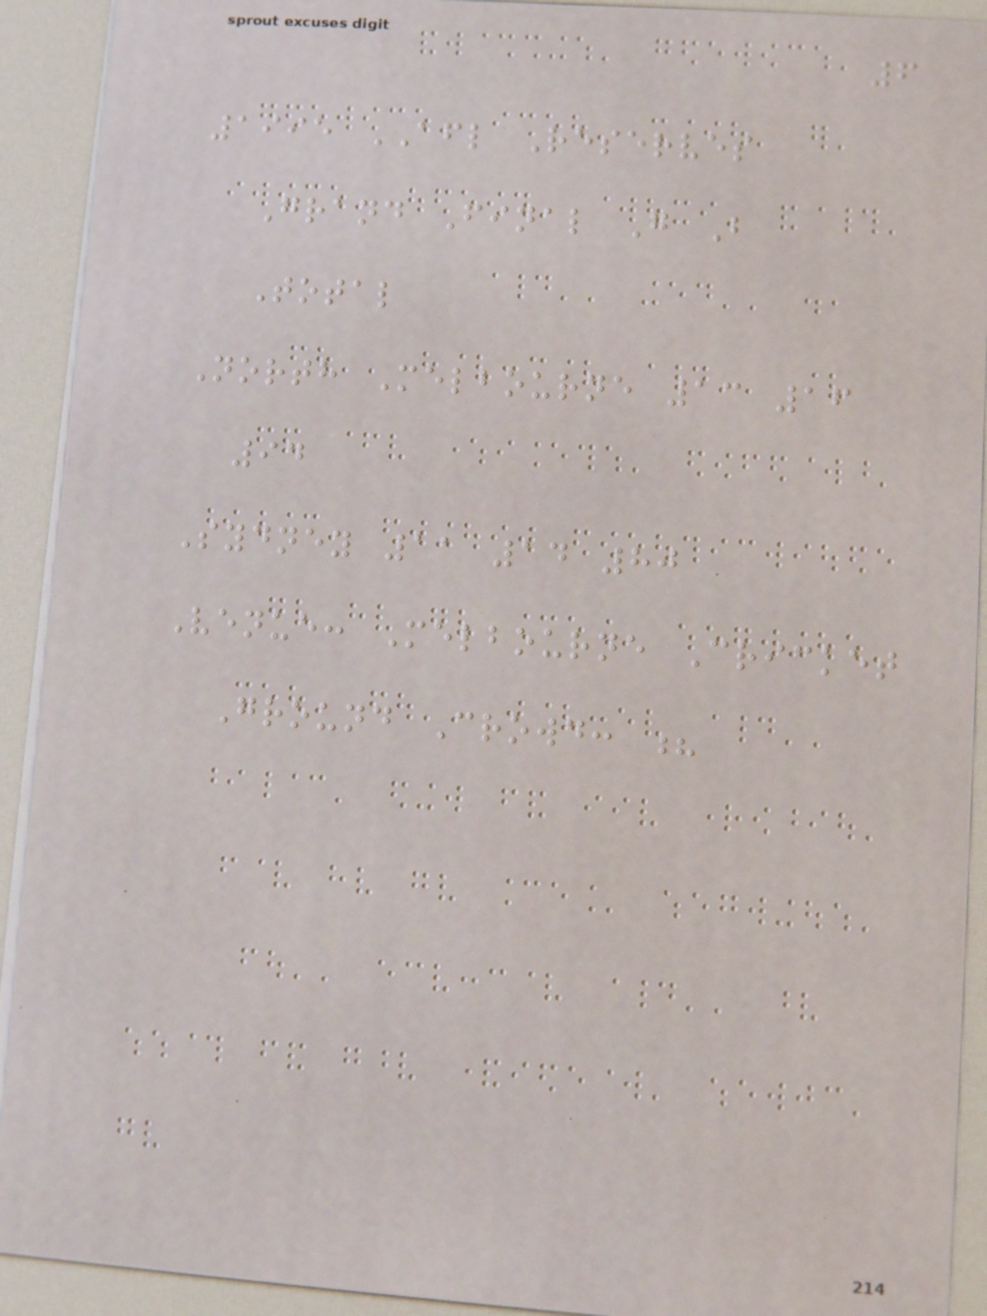6
1995 AFL Reserves
Grand Final G B
Total
North Melbourne 13 16
94
Sydney 11 14 80
Venue: Melbourne Cricket
Ground Crowd: ?
